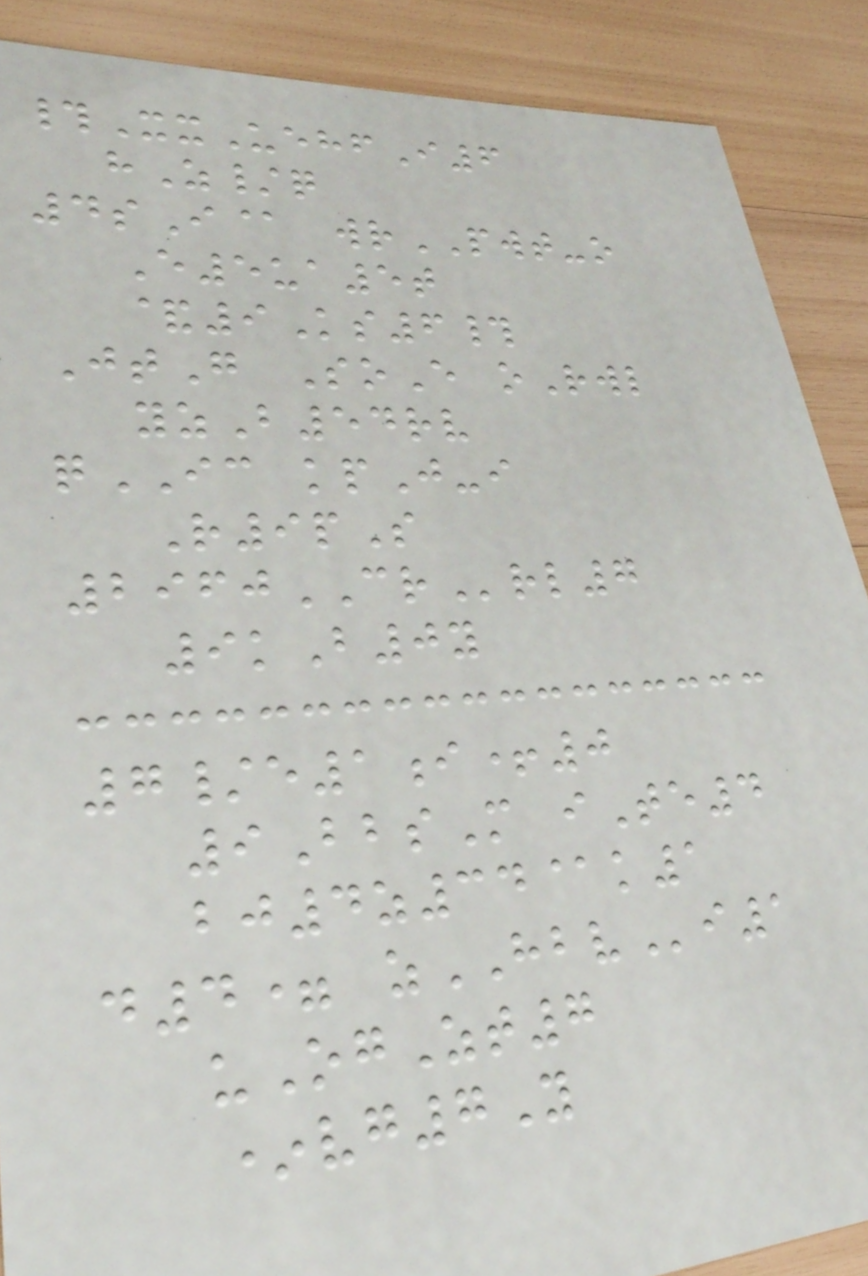#XxUehfI6
hZ/q
4sI@ wrPWT-o
E5ua5t
&9Ks6#
JtG SoE oRwl
yzB54rv
qIC kpJ-i
R9pS
2960CRrl7
9kB0y
7/e1i+0
9BbsM iTe4
bj4z34@k1
d4= zHBVi1
uOgZt7
*vg7Y
